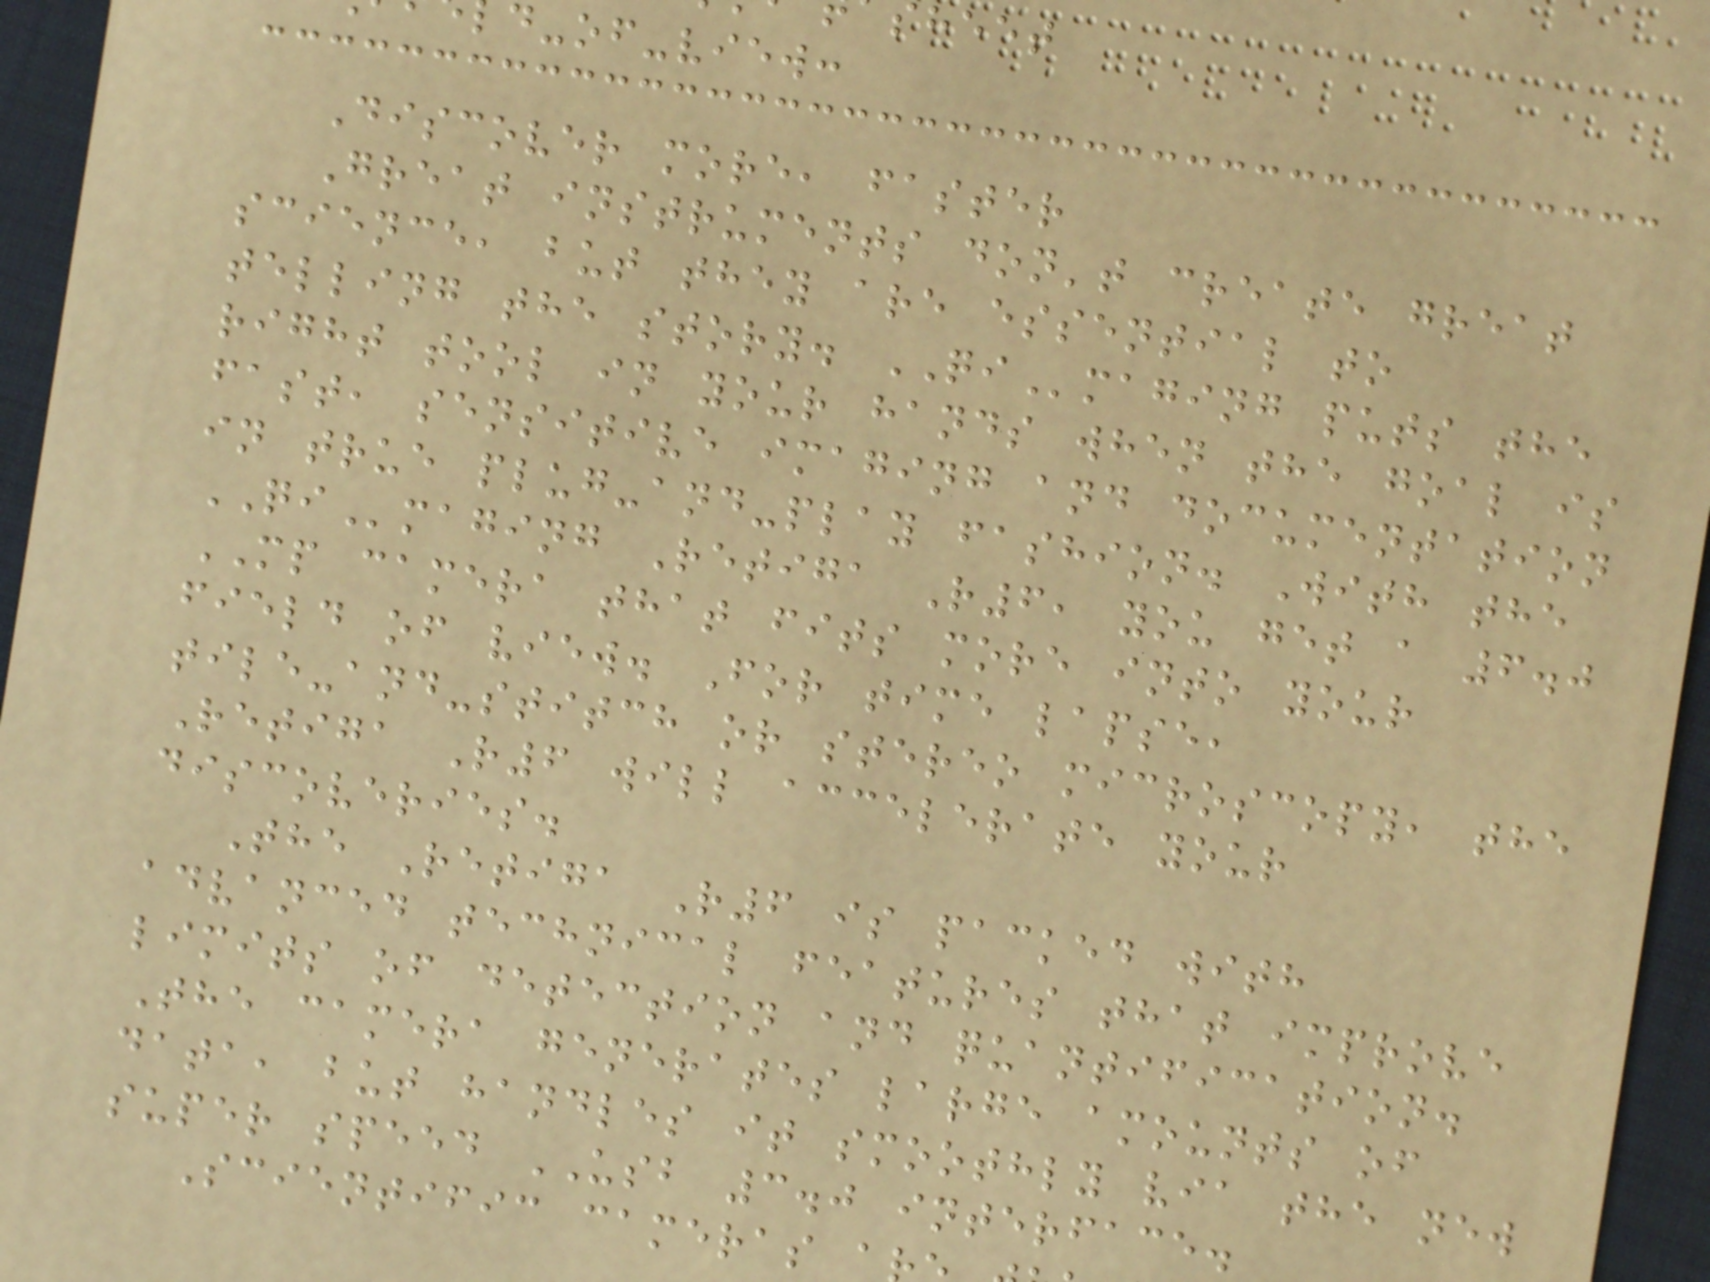d-of-view:
Discover more, faster
Great instruments don't create great
science, but they are essential to
telling the story. QImaging puts the
right tool in your hands when the goal is
fast, sensitive imaging and documentation
in true plug-and-play fashion. With the
QImaging Retiga R6, you get a 6.0
MP camera that fits more into your
field of view. For time lapse,
tile-and-stitch or stereo microscopy, the
Retiga R6 will accelerate your
discoveries.
The Retiga R6 is packed with
advanced technical features that improve
limits of detection and quantification.
The camera generates large amounts of
data, but handles it smoothly via the new
super speed USB 3.0 interface.
Scientific cameras a
